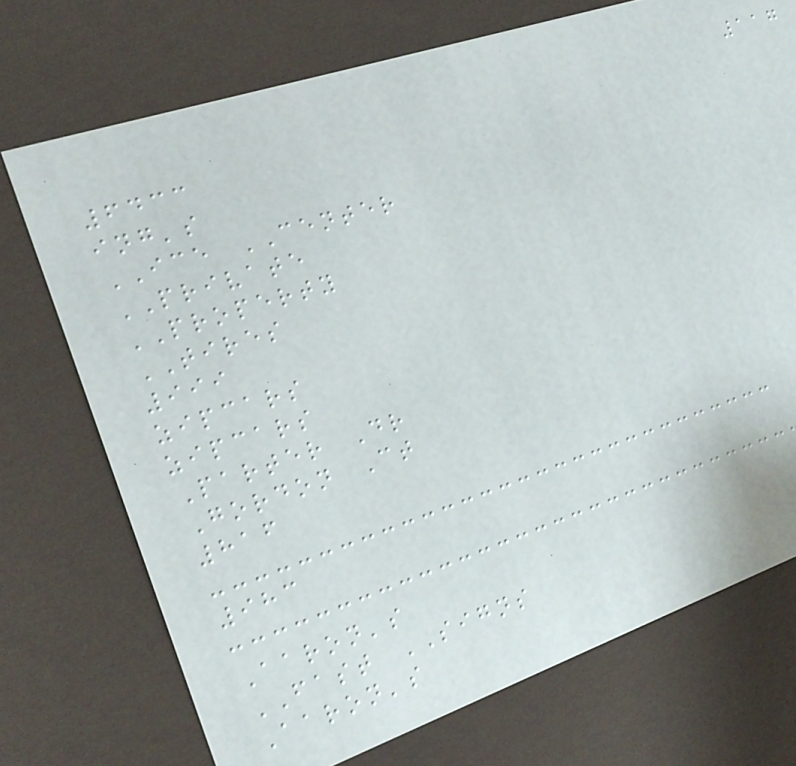117
6433
ing's
ICE CENTER
PRIVATE
PROPERTY
TIRES
999
zipcars
zipcars
Parter Dr
Gordon Ct
816
983
Aaron's
FAST SIGNS
Aaron's
